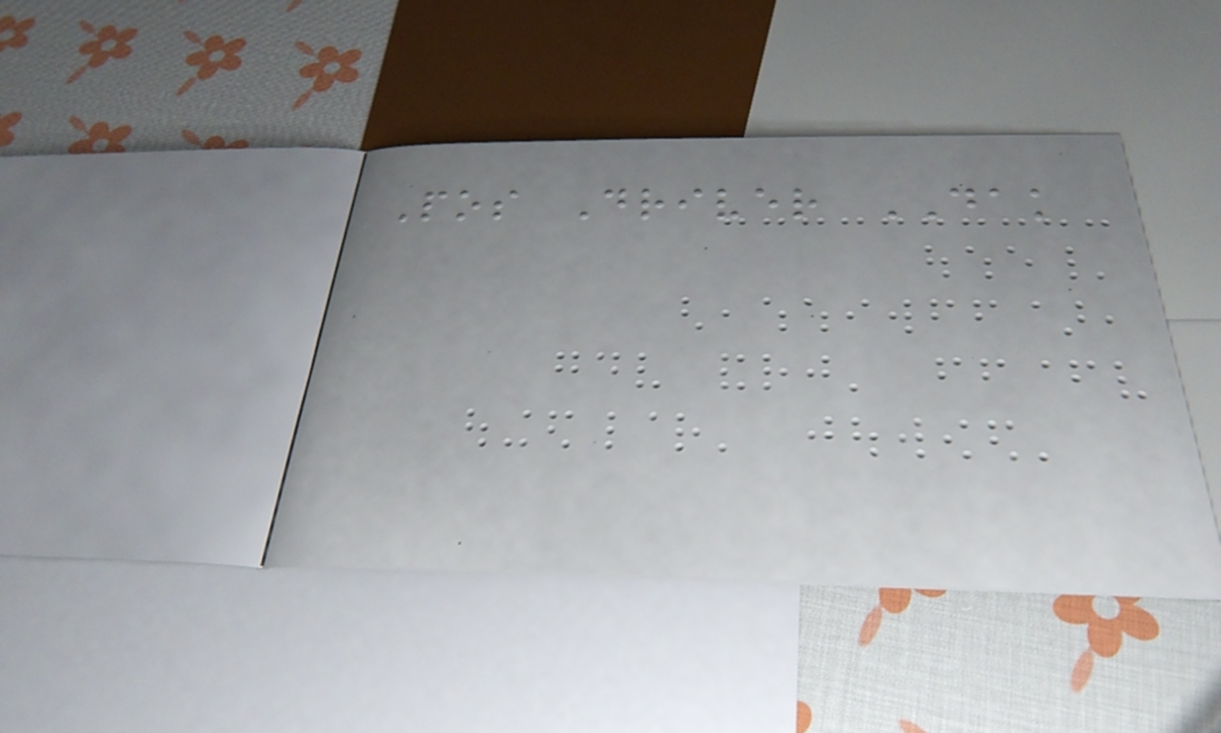Pos Driver DAK
